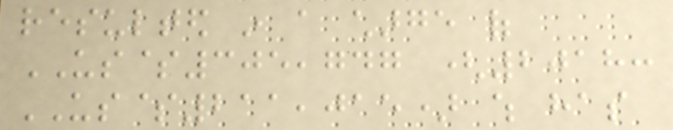resulted in a charge of
US$305,747 (2018:
US$211,015) which has
